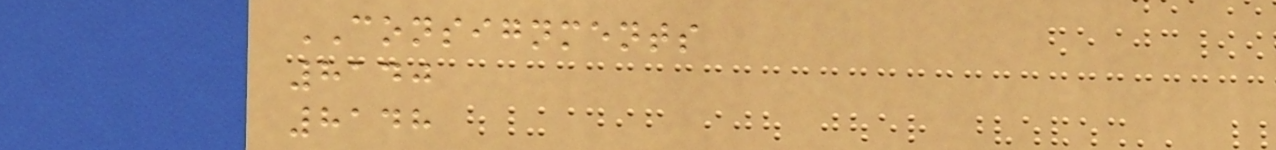CONSIGNMENTS
8140
8148
